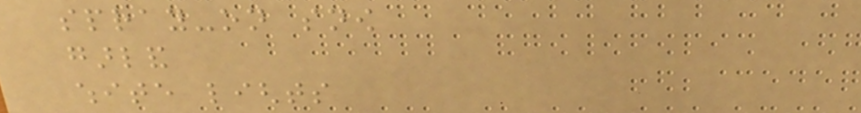spray-on snow
garland
white lights
